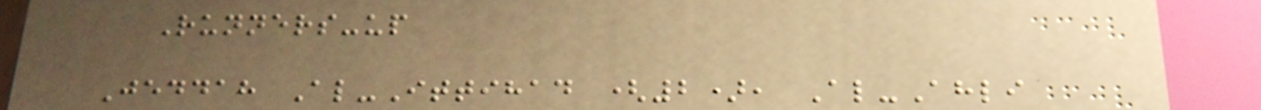Runners-up
Jeddah Al-Ittihad (2), Al-Ahli
